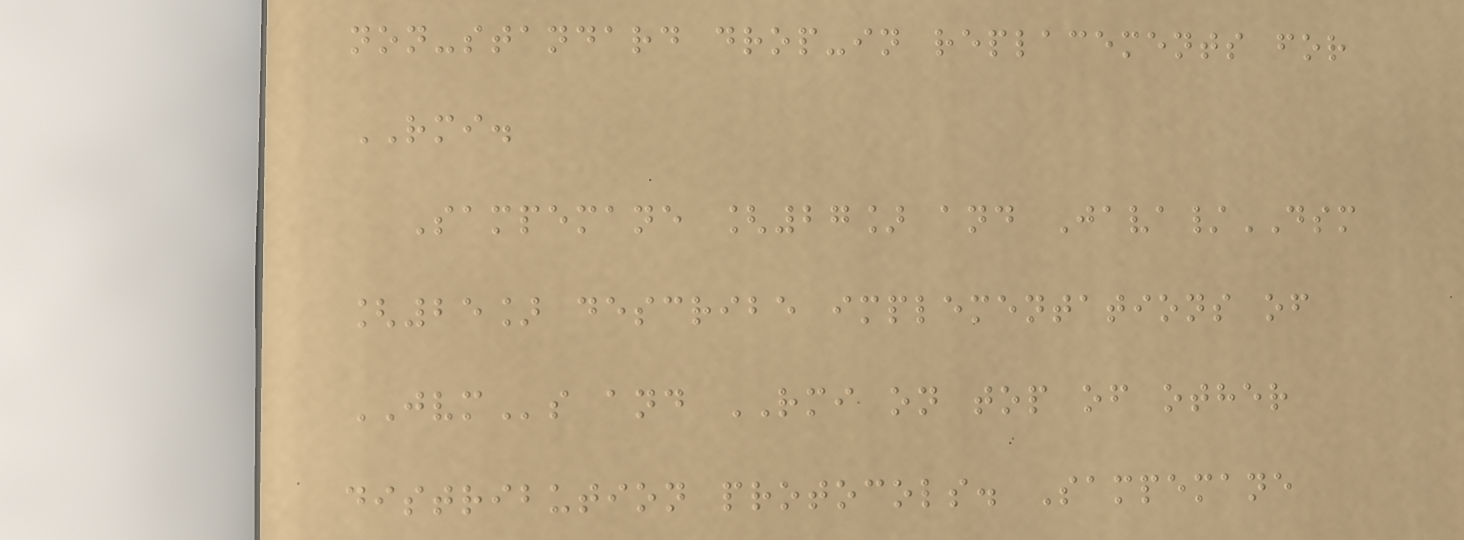non-standard drop-in replacements for
RMI.
Sampemane [27] and Java/DSM
[25] describe implementations of
JVMs and RMI on top of other
distribution protocols. Sampemane
